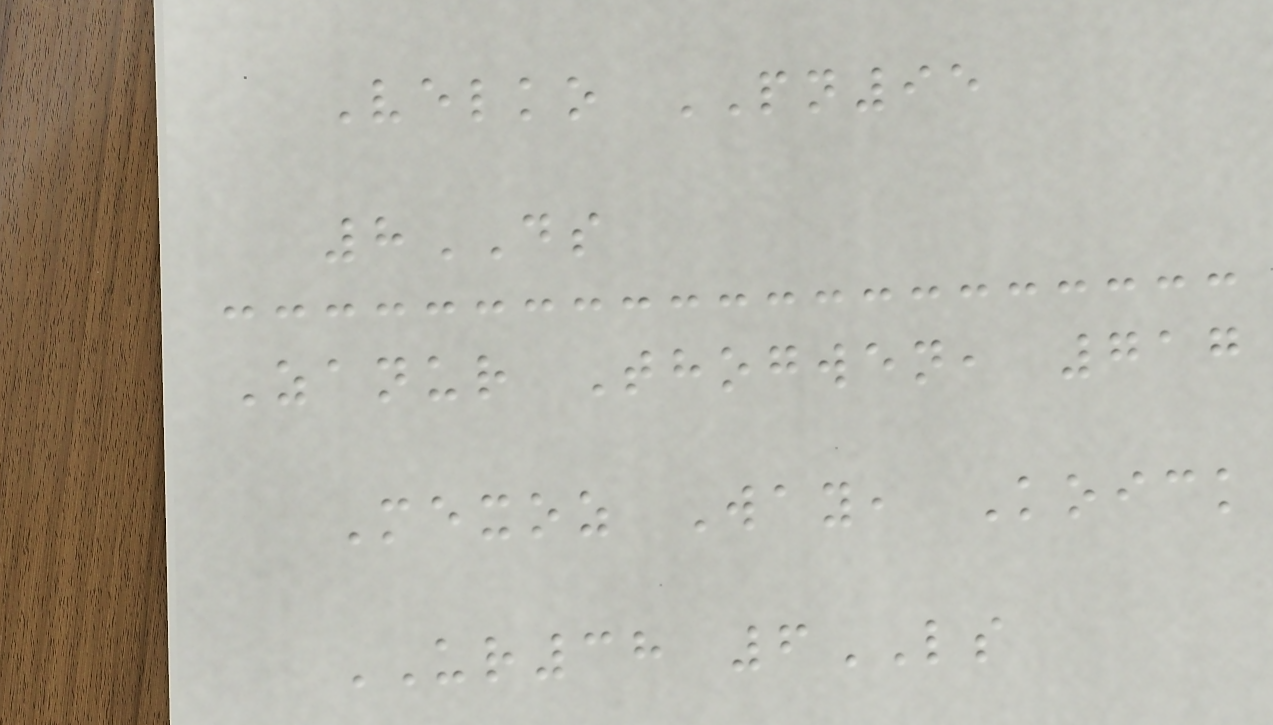Velko PN95
8DS
Zanur Thogwen, 717
Mexoz Way, Koick
UR38 6LS
